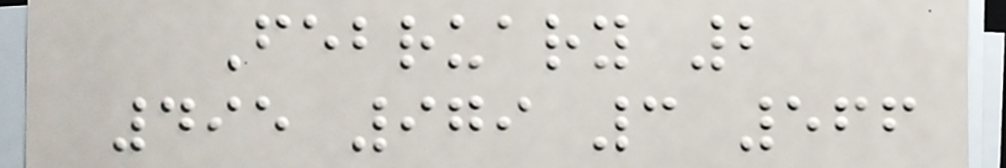February 2
495 979 3 566
